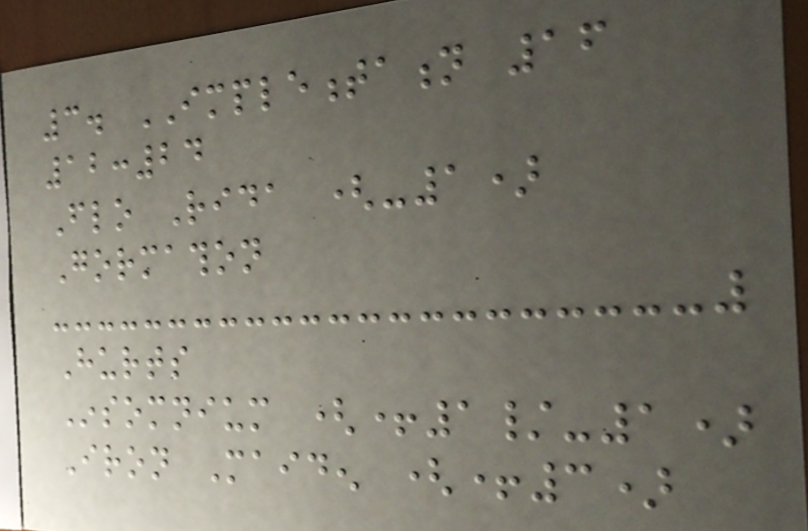3. IMPLEMENTATION 16
12:24
Flo Rida (-1)
Gormathon
Hurts
Insomnium (+1/-1)
Iron Maiden (+3)
